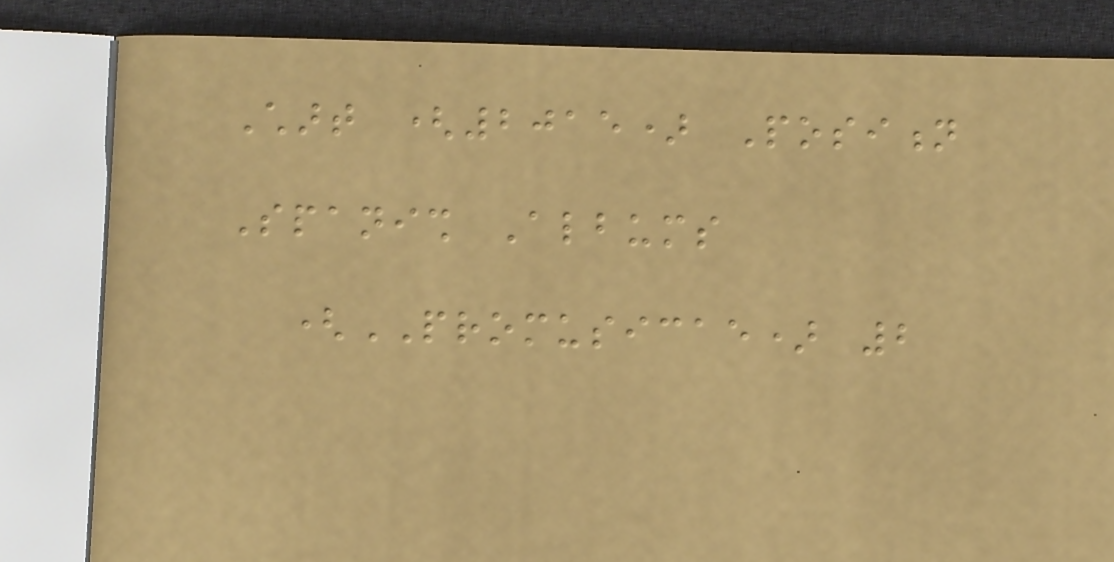Chart (2015) Position
Spanish Albums
(PROMUSICAE) 2
